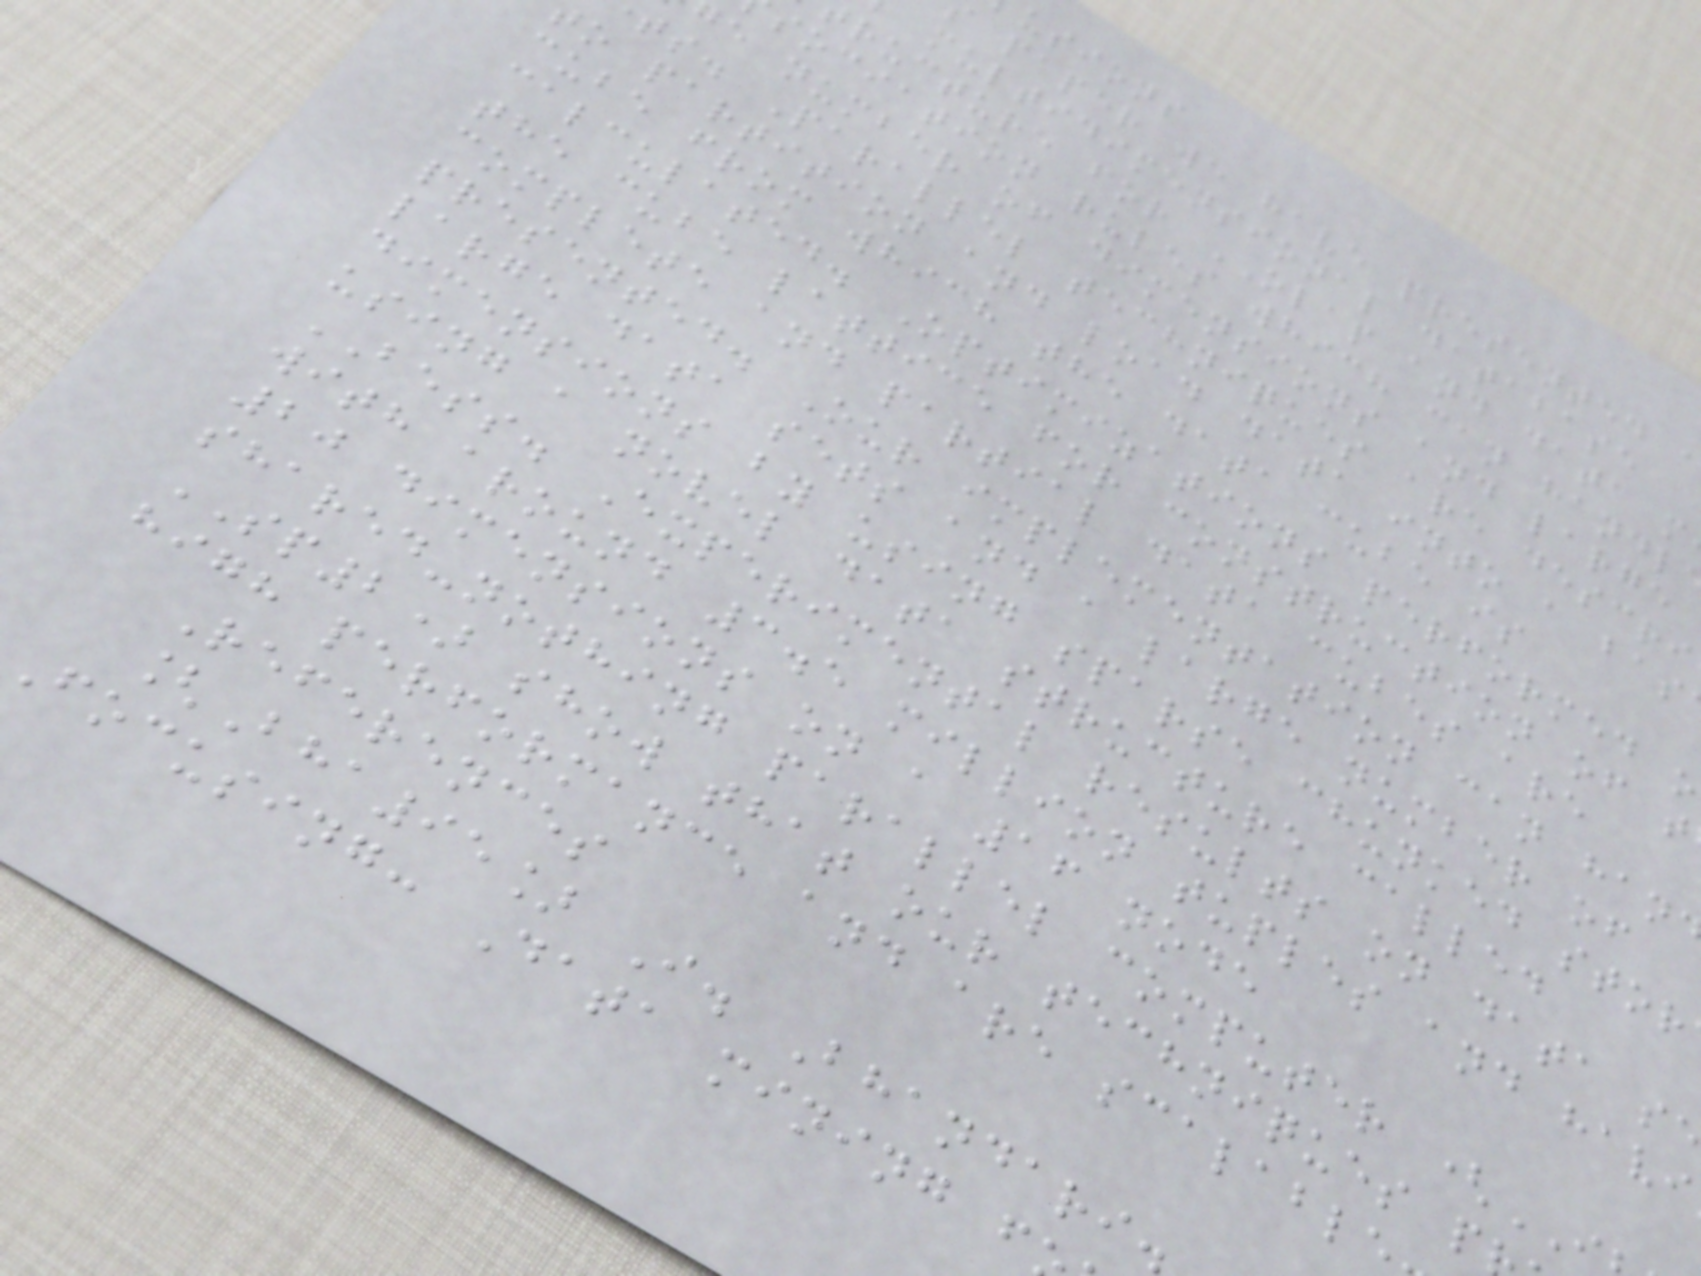usions
paper we have presented
multidimensional database
ructure for OLAP and data m
sociation rules which can handl
e number of dimensions and large
ts. Parallel techniques are descri
to partition and load data into a bas
cube from which the data cube is
calculated. Optimizations performed o
the cube lattice for construction of t
complete and partial data cubes are
presented. Our implementation can han
large data sets and a large number of
dimensions by using sparse chunked stor
using a novel data structure called
BESS. Experimental results on data s
with around 3.5 million tuples and havi
20 dimensions on a 16 node
shared-nothing parallel computer (
SP2) show that our techniques p
high performance and are scalable
References
[Bha95] I. Bhandari.
Focusing: Data mining f
